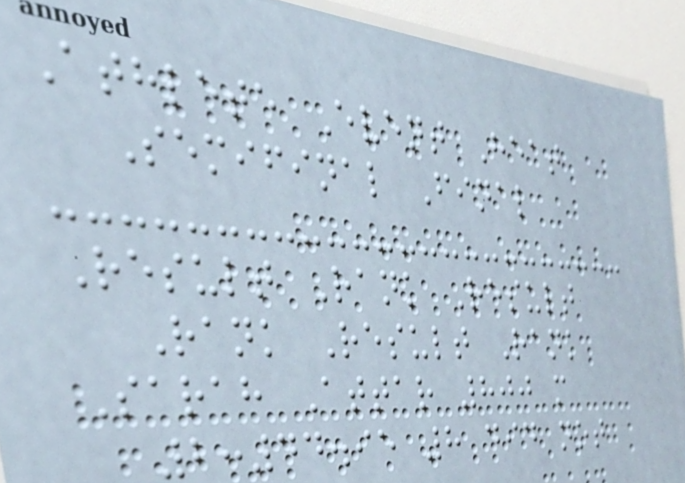Athlete Event Heat
Semifinal Final
Result Rank Result
Rank Result Rank
Sarah Attar 800 m
2:44.95 8 did not
